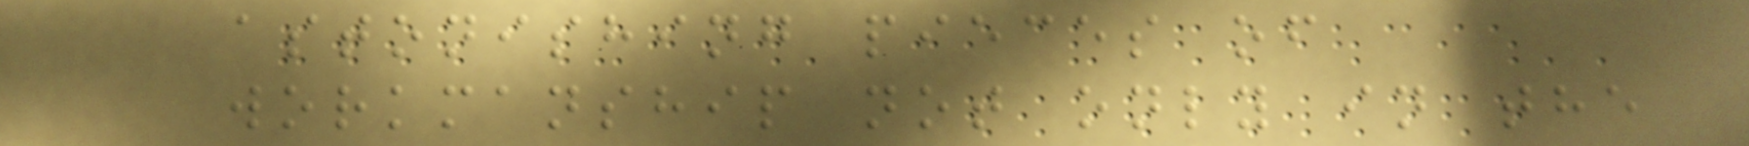astonishing pieces of
workmanship not only in the
